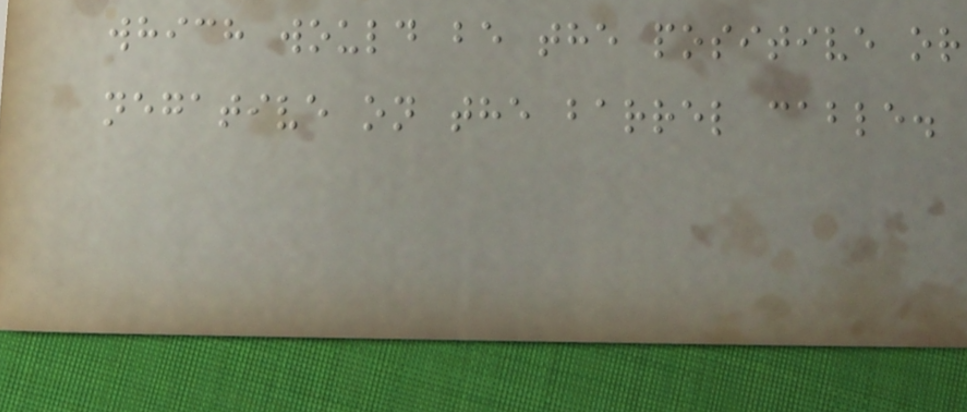which would be the positive or
negative on the barrel cable.
